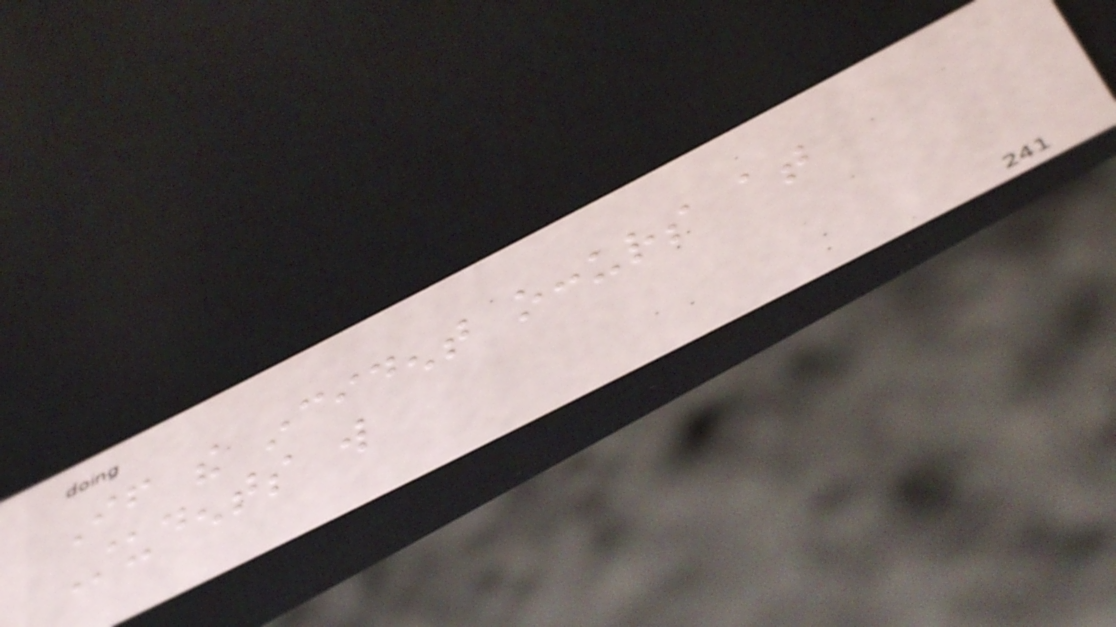If the incident occurs at
Students will
